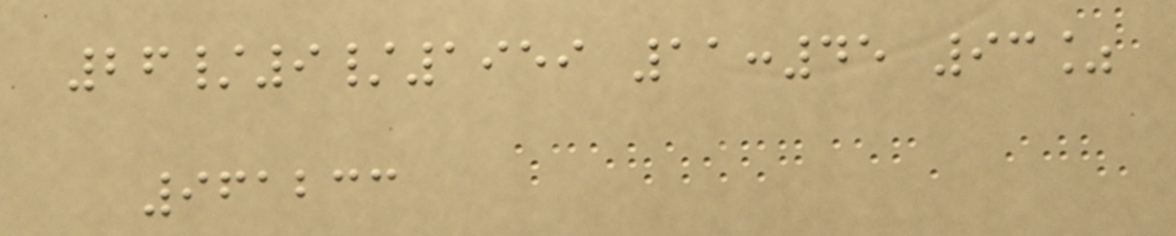26/9/1959 11:45 93%
961233
